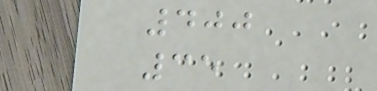400
35
